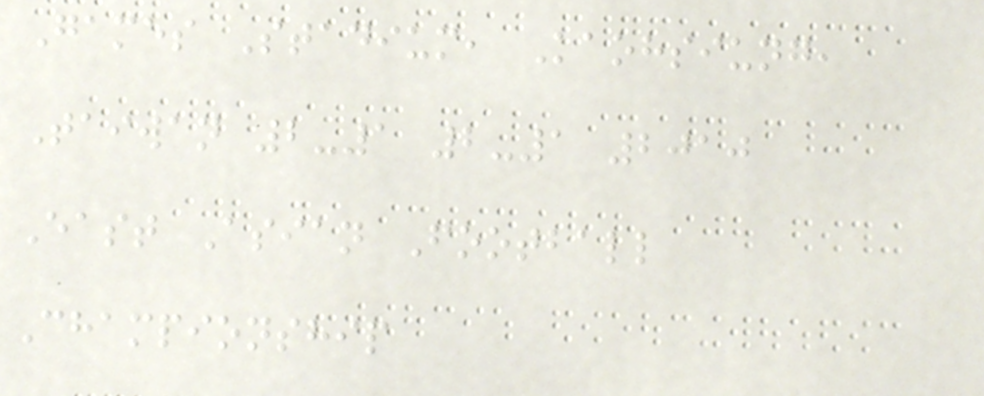Games Stadium, Kaohsiung,
Taiwan 2-1 2-1 2010
East Asian Football
Championship
